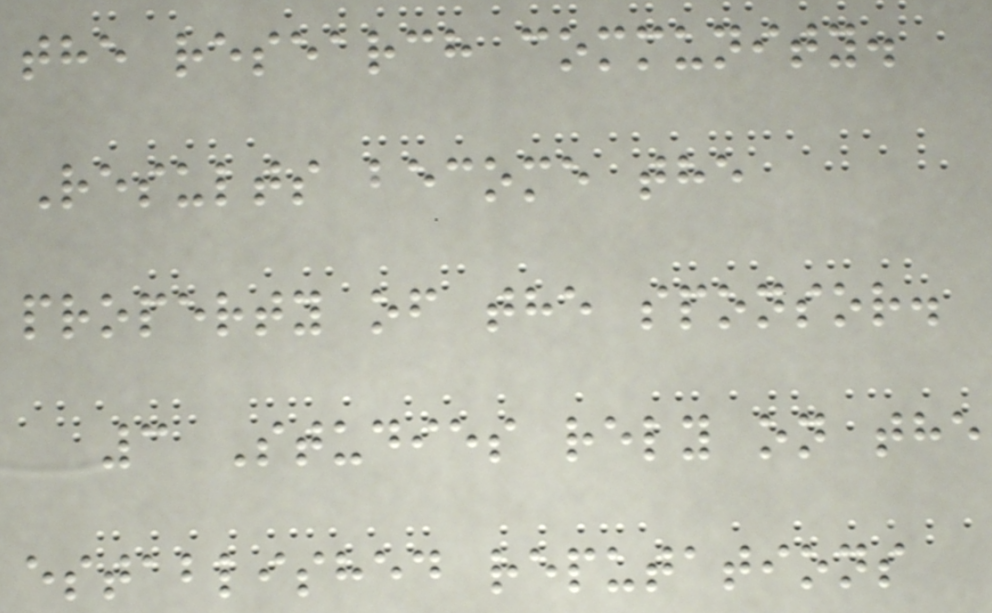the research community.
Results become the
property of the sponsor.
3 Studies rely on the
established reputations
